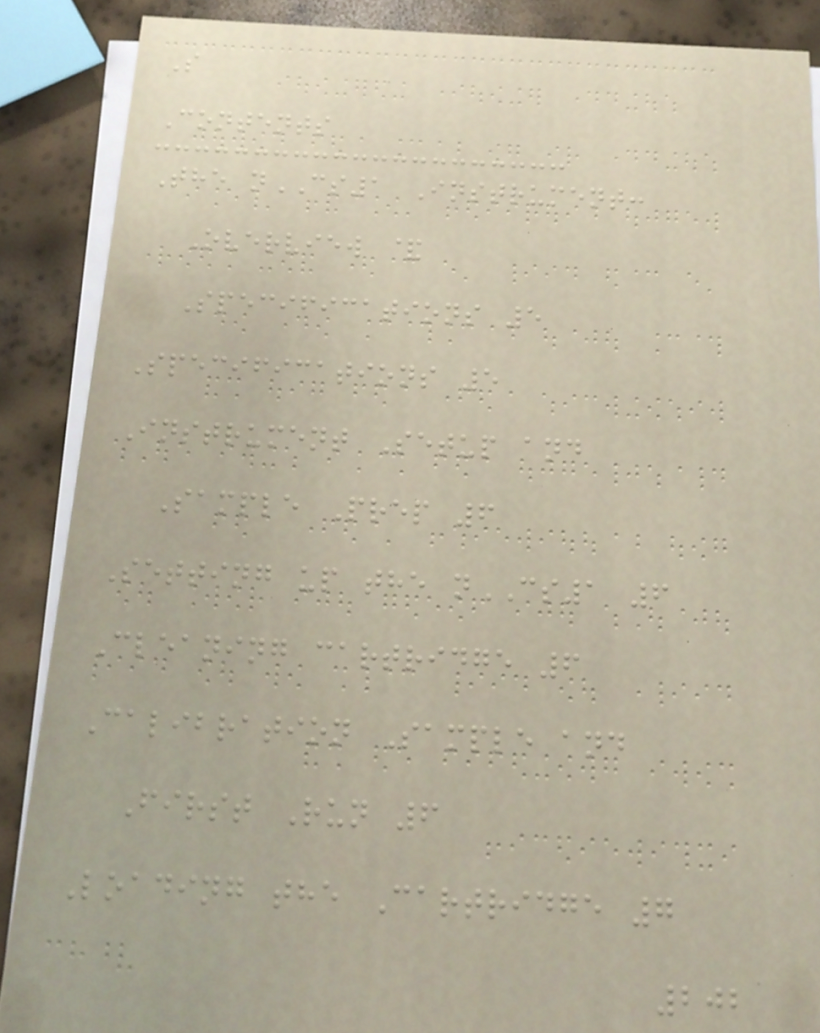S
Contents
The nCS1 Instrument:
Overview &
Specifications 5
Specifications 5
Instrument Setup and
Sample Prep 6
Setting up the nCS1 6
Cleaning cartridge 6
Calibration Sample and
First Run 6
Loading the Cartridge 7
202
